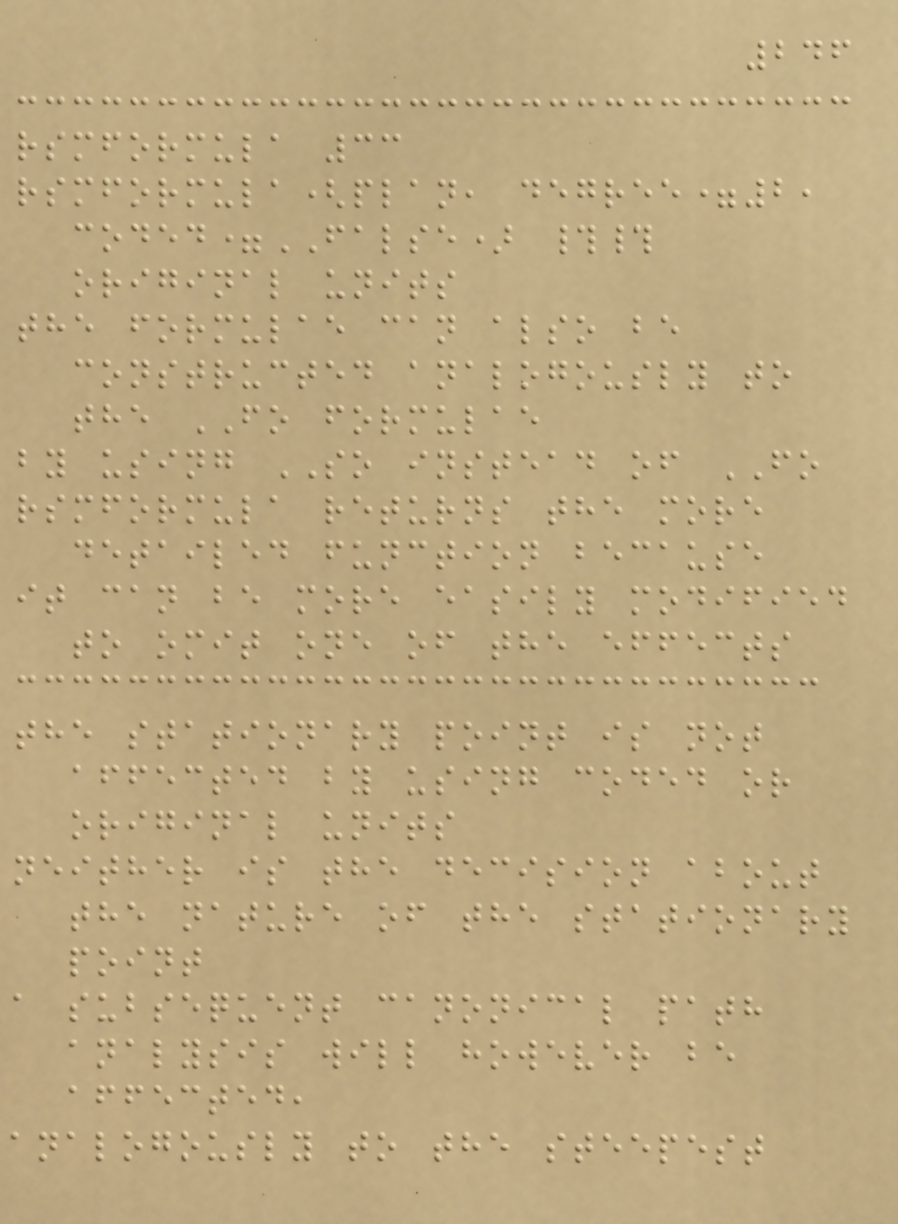246
rsmformula 33
rsmformula(plan, degree=2,
coded=FALSE) ##
original units
the formulae can also be
constructed analogously to
the FO formulae
by using SO instead of FO
rsmformula returns the more
detailed function because
it can be more easily modified
to omit one of the effects
the stationary point is not
affected by using coded or
original units
neither is the decision about
the nature of the stationary
point
a subsequent canonical path
analysis will however be
affected,
analogously to the steepest
